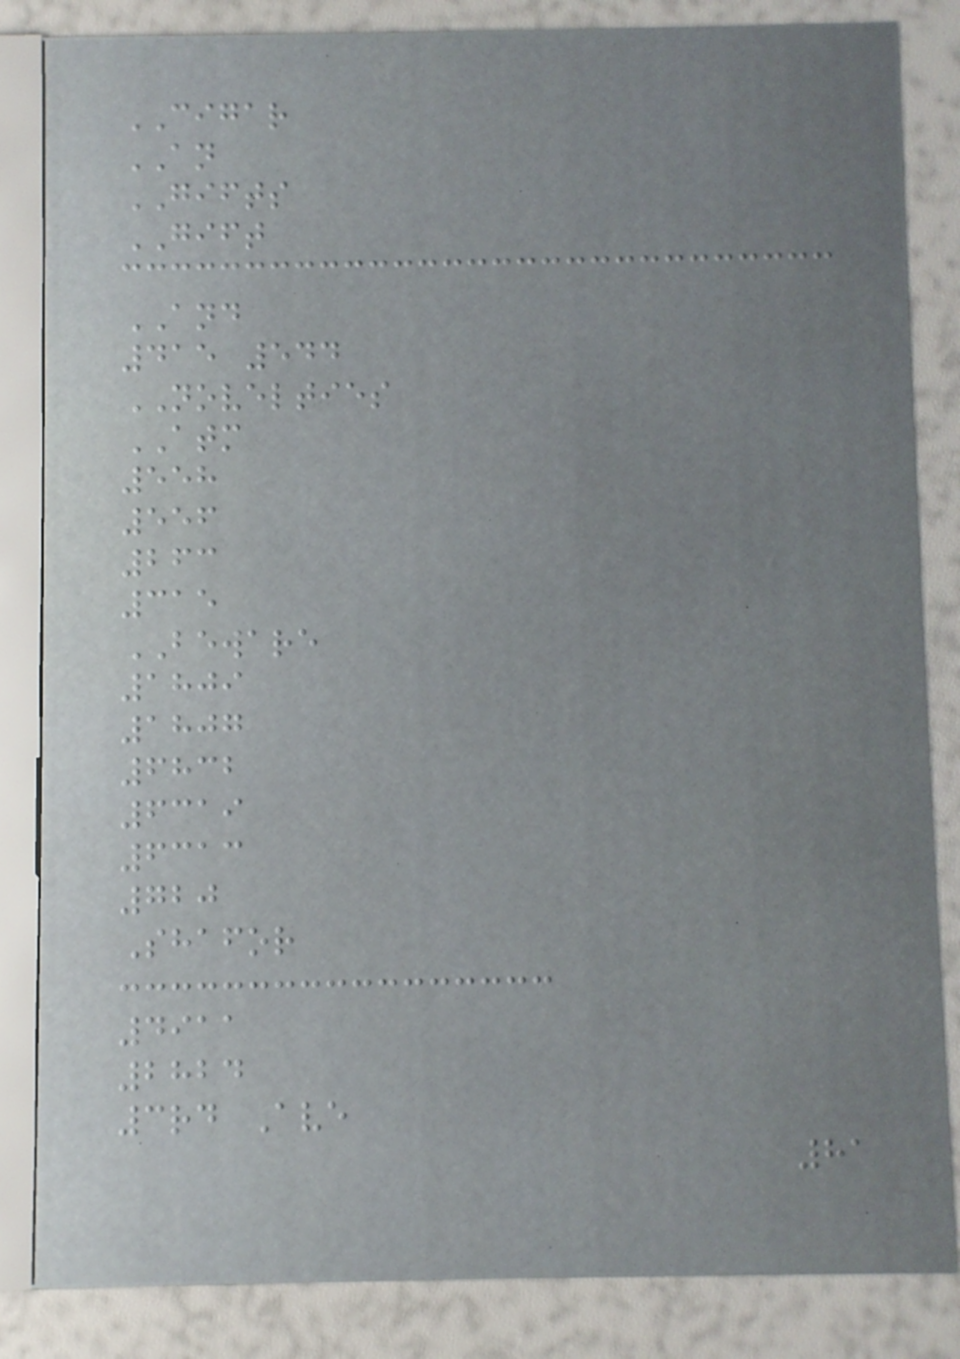CIGAR
AN
GIFTS
GIFT
AND
415 544
NOVELTIES
ATM
558
556
263
315
BEWARE
1809
1807
6832
6319
6313
720
Shafor
4911
2824
3rd Ave
81
